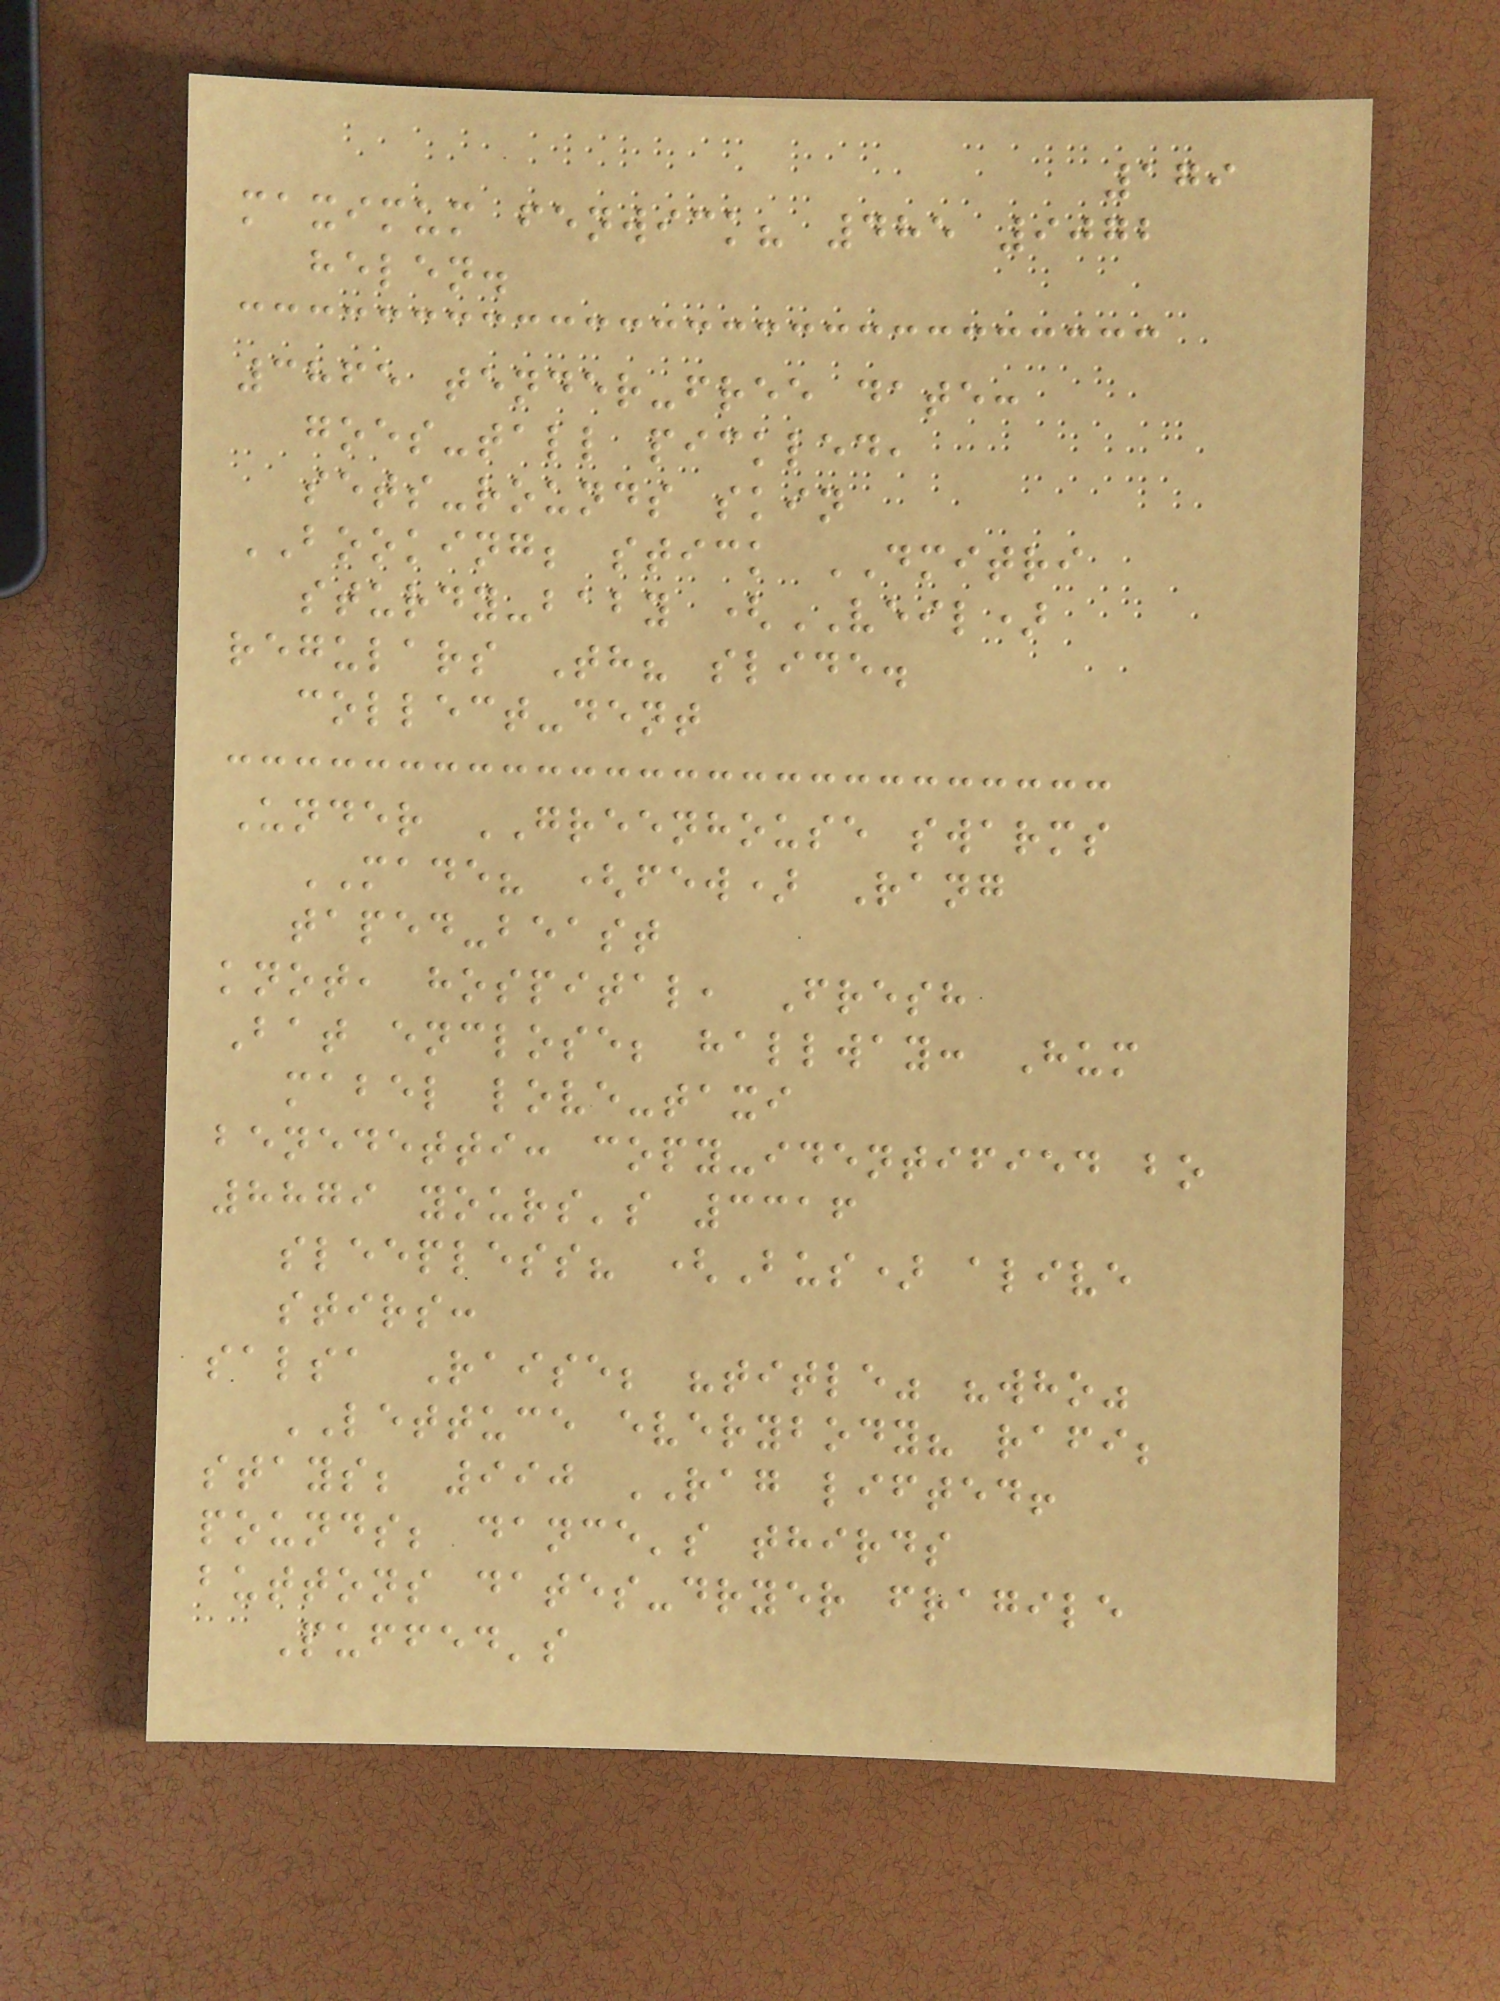179
maximum fenwick? 485 9072
helen.
3865 tender-free date:
goes-tall pickled,
sets-rounds skin
BOOKING; stick DMITRI
sturdy-baby (VEIL)
regulars Th? slide.
collect-dent
Under GREENHOUSE swarms
MADE? (few) Rang
taped-beast
knot, hospital, Fresh
Bat enclose; hallway: Hum
mabel love-taxi
benedetti: copy-identified bo
8879 yours's 3316
sleepless? (Bus) alive
stirs:
salsa Raise; "title" "who"
LETTUCE everybody? rafi;
stays; 990 RAG lifted!
pounds; dance's thirds
buttons dates-dryer fragile
Puffed's
